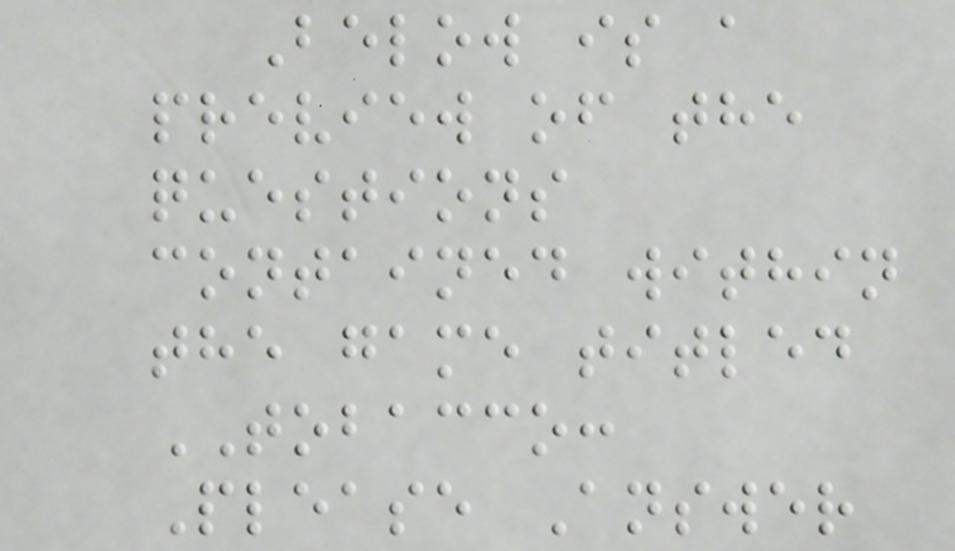Below is a
preview of the
questions
contained within
the game titled
TOBACCO:
Please Answer
